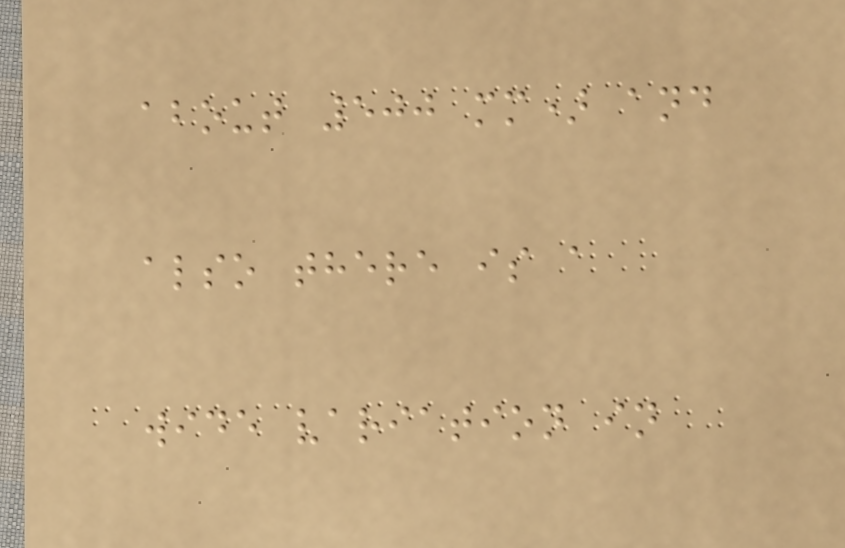about 500 mm) and
also there is a
wide variation in
